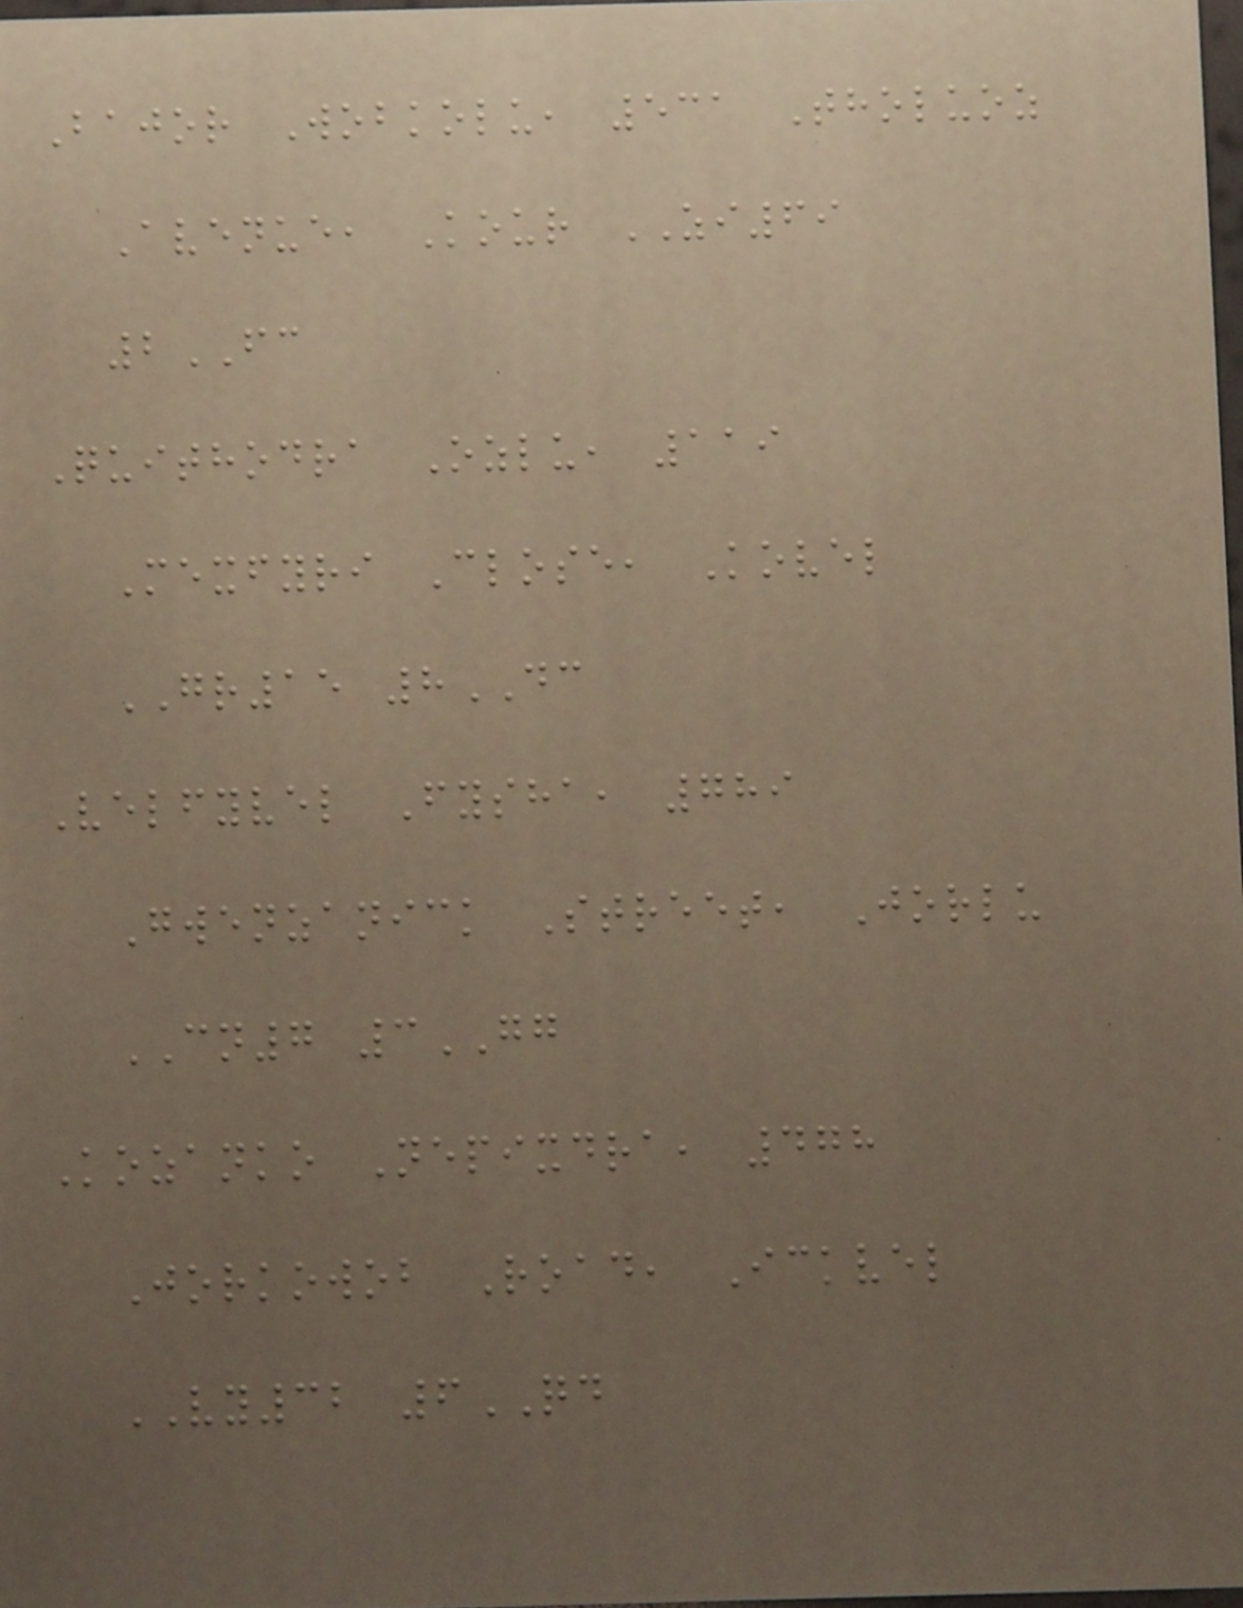Bajor Wobkolu, 531 Tholuoz
Avenue, Kour ZI69
2FC
Quithodra Ozlu, 119
Mexfyri Close, Kovel
GR15 8DC
Velfyvel Fysha, 789
Gwenzanick Street, Jorlu
CN7 3GG
Kozanko Nepixdra, 478
Jorkowob Road, Ickvel
VY32 6QD
